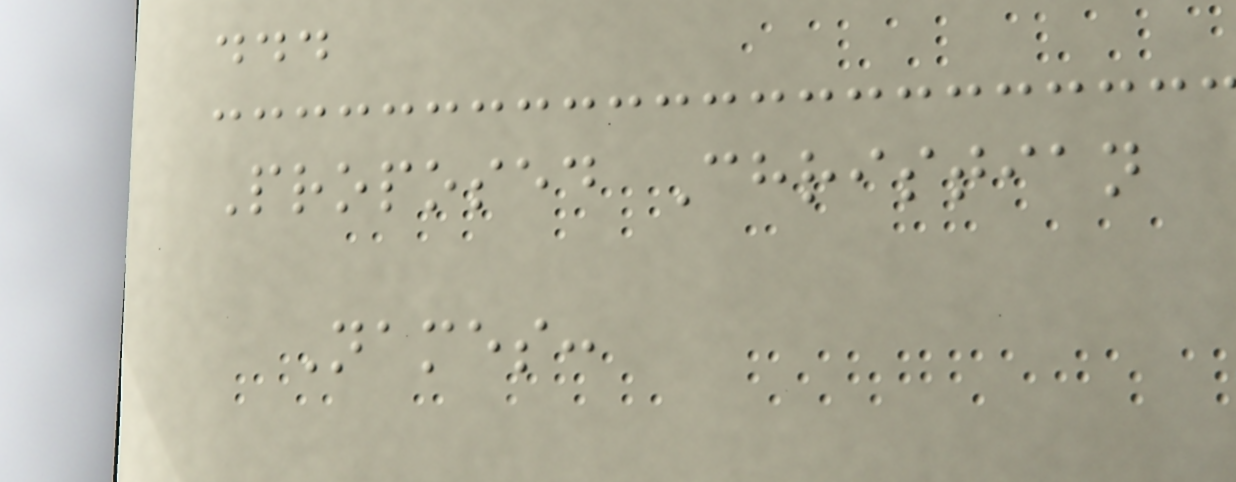...
Proposed Christian
Names:
